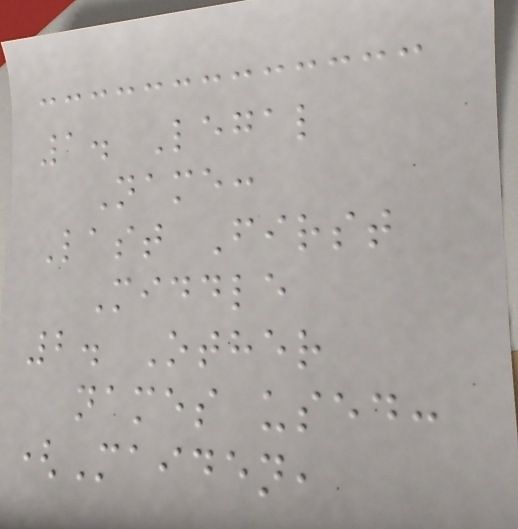1. Legal
Name:
Last First
Middle
2. Other
names used:
(Maiden,
